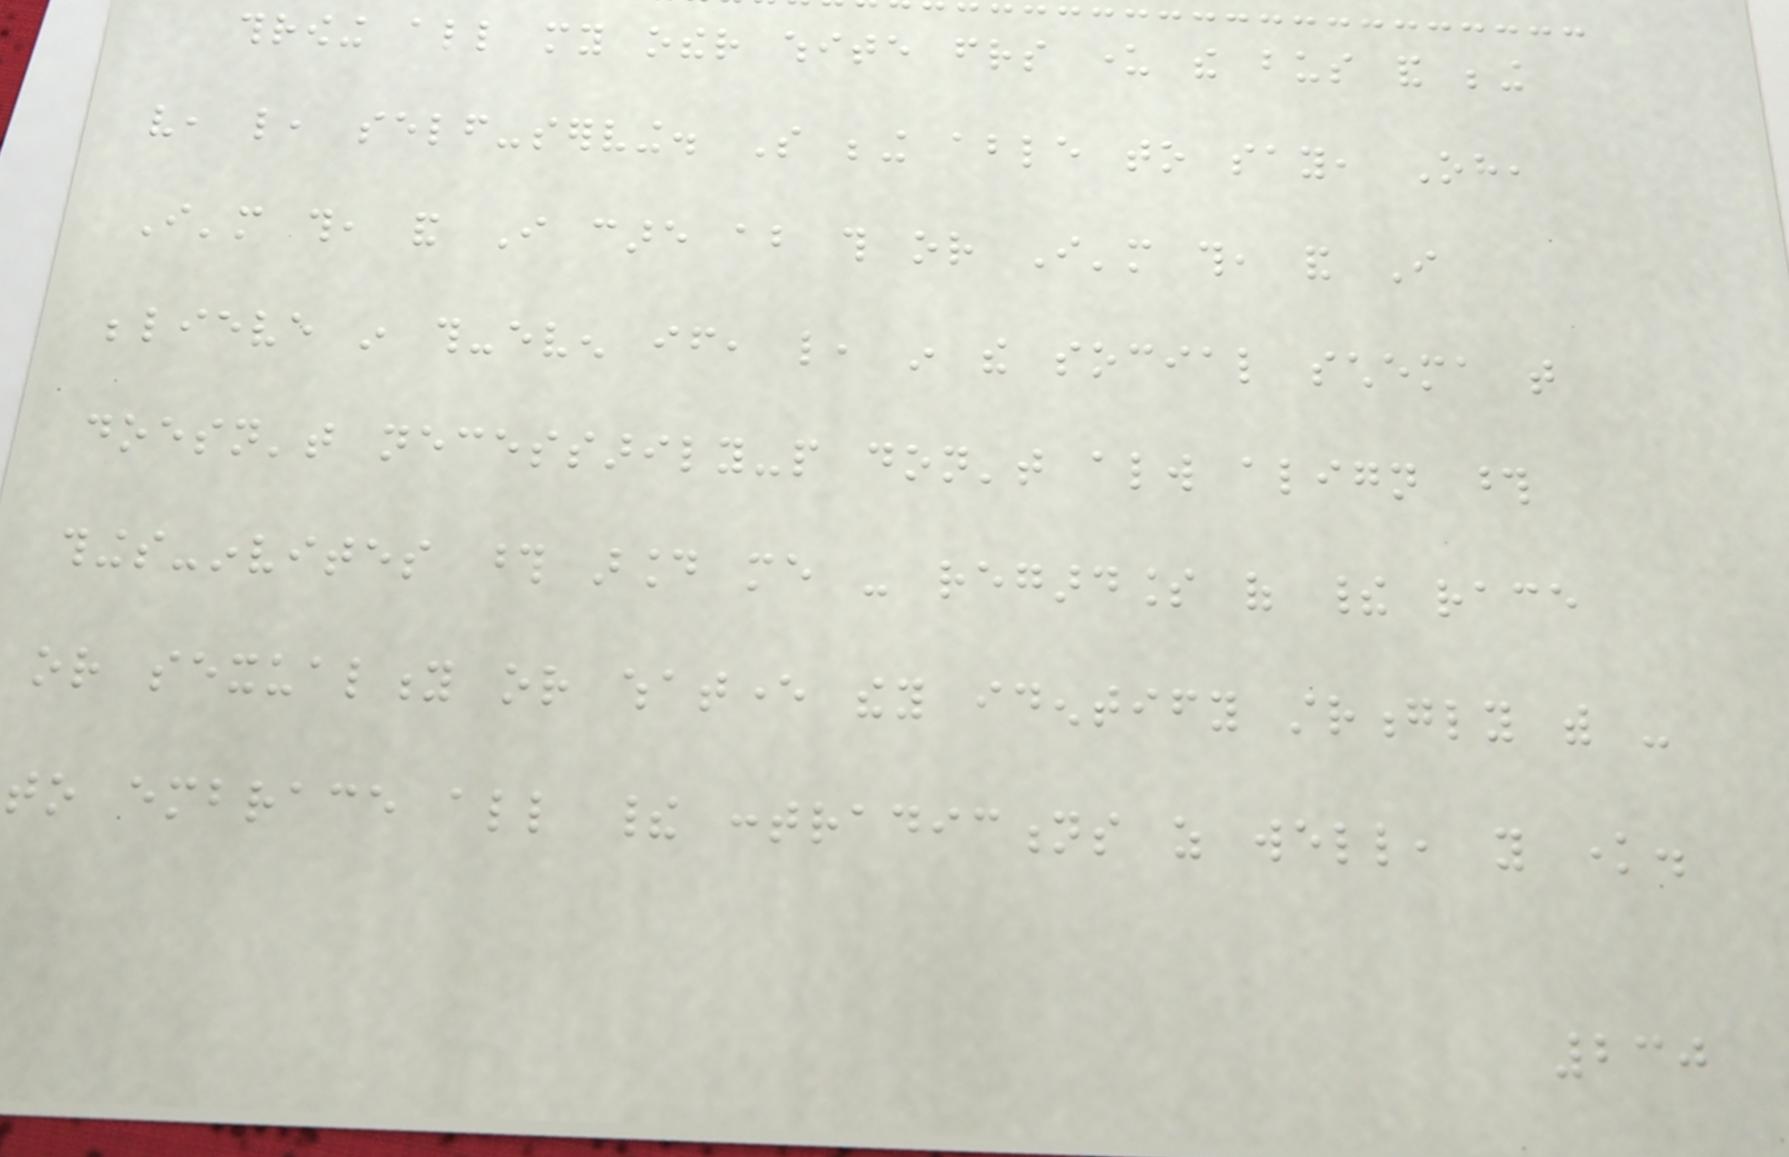throwing all my other white friends under the bus and being
very, like, self-serving. So being able to say, Oh,
I'm this, and I care about this or I'm this, and I
believe in this-even if, like, in the social schema that
doesn't necessarily-people don't always align those
things-invites those around me - regardless of their race
or sexuality or whatever they identify strongly with -
to embrace all their contradictions as well, you know.
230
